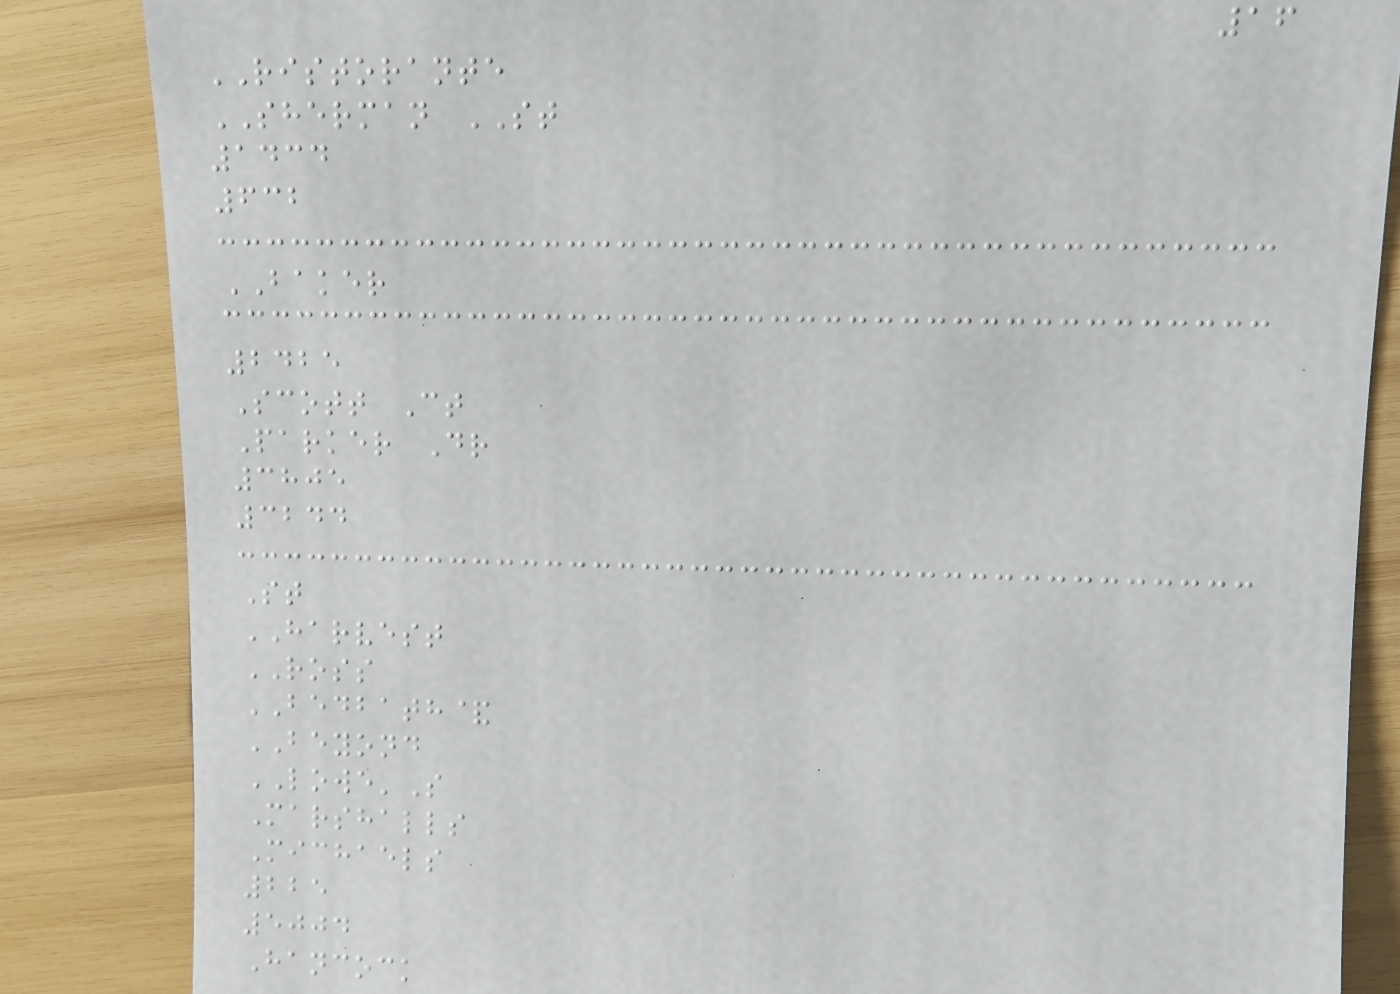16
RISTORANTE
SHERMAN ST
1434
632
BAKER
2425
Scott Ct
Parker Dr
3805
3244
St
HARVEST
ROSS
BEDBATH&
BEYOND
LOWE'S
Marshalls
Michaels
225
5004
Hancock
